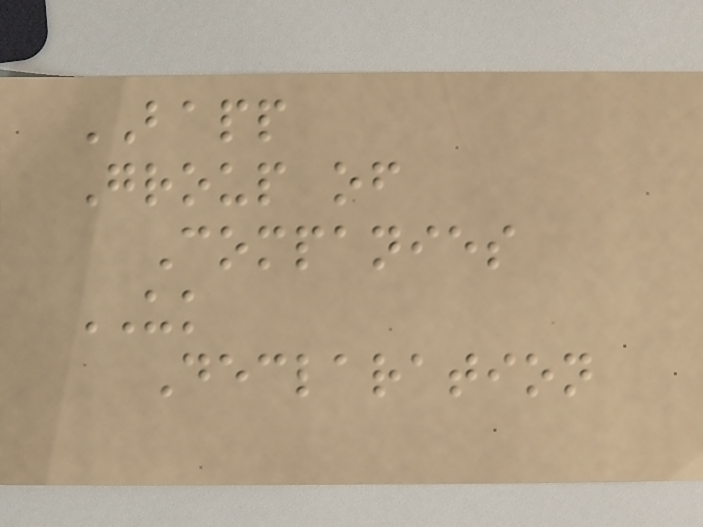BAPP
Group of
Companies
UK
Declaration
